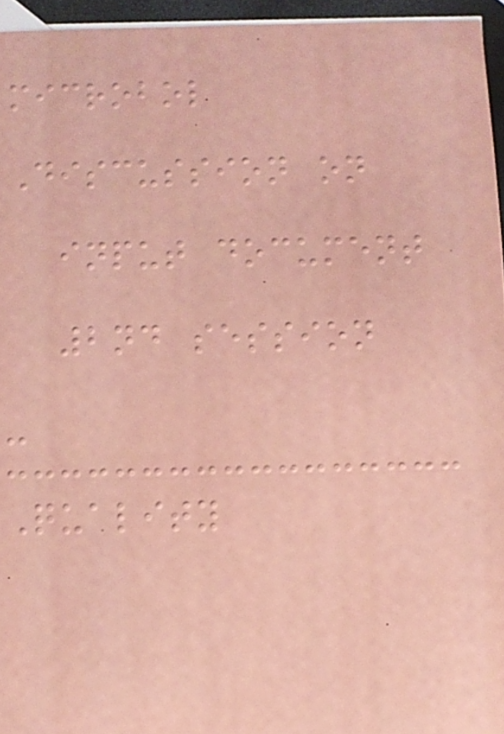microbol
Discussion on
input document
2nd session
-
Quality
